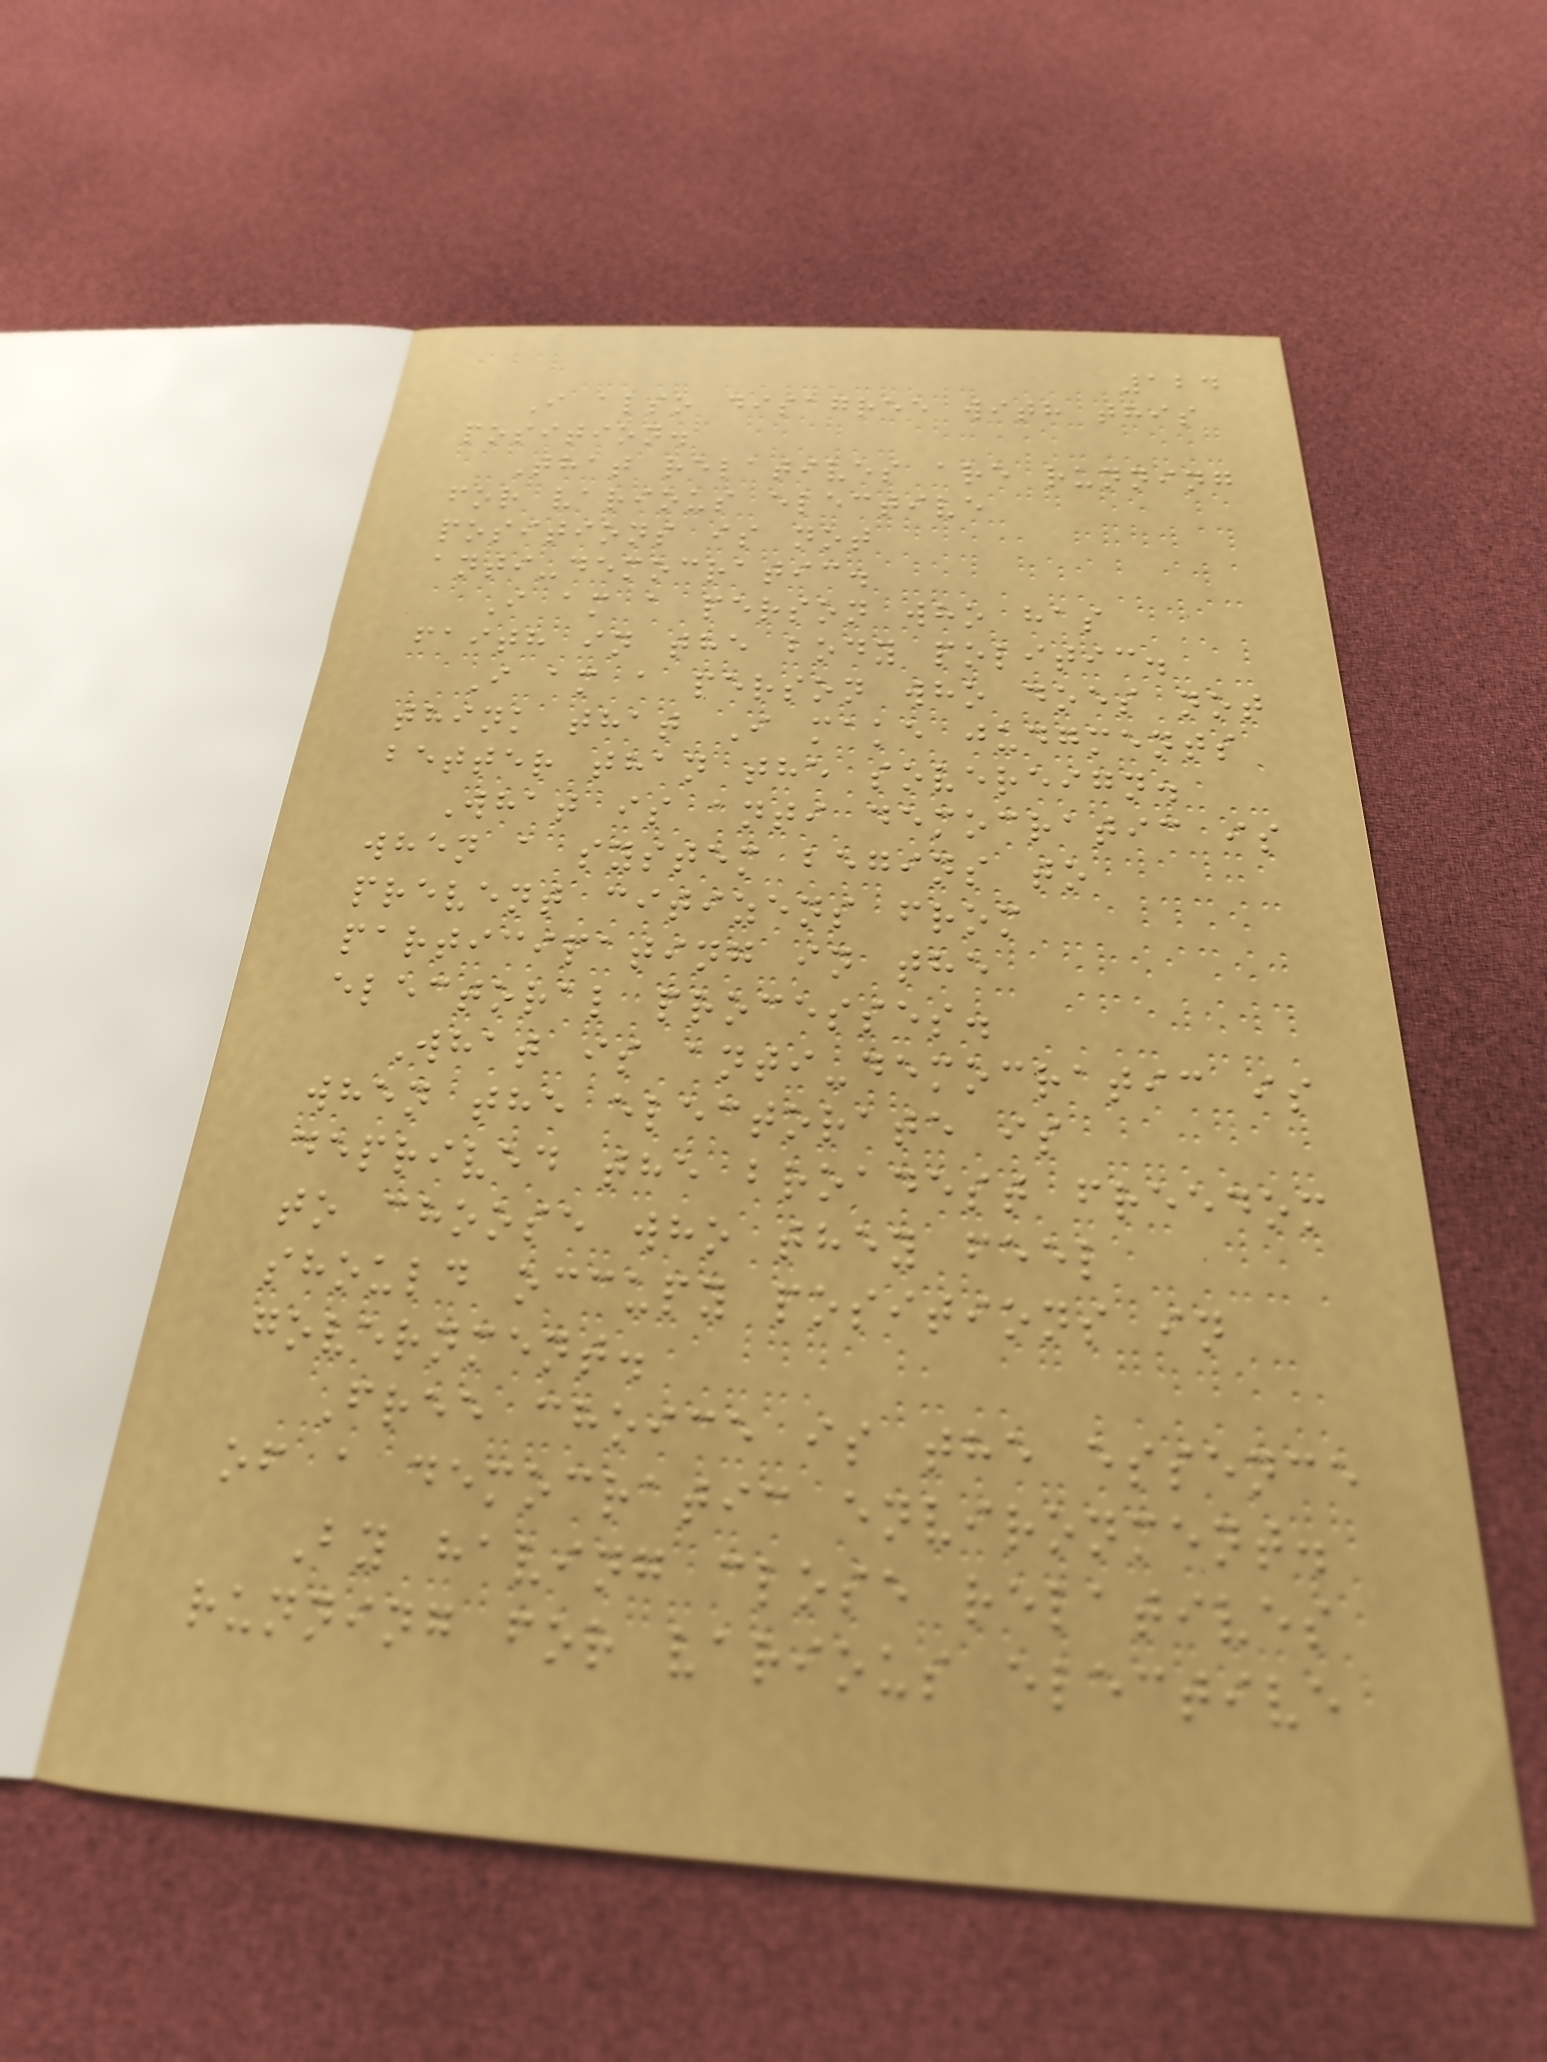124
I also disagree with this
position.
That relatives are running
for various elective
positions is not
anti-democratic.
I am a person who has
faith in the body politic.
I am a person who does not
think that I make judgments
better than the sovereign.
What is anti democratic is
when a system begins to
prevent citizens from
participating in the
electoral processes.
What is anti-democratic is
when the electorate is
deprived the broadest freedom
to choose who they feel
should occupy positions in
government.
Free choice is the essence
of a democratic environment.
By having close relatives
running for various elective
